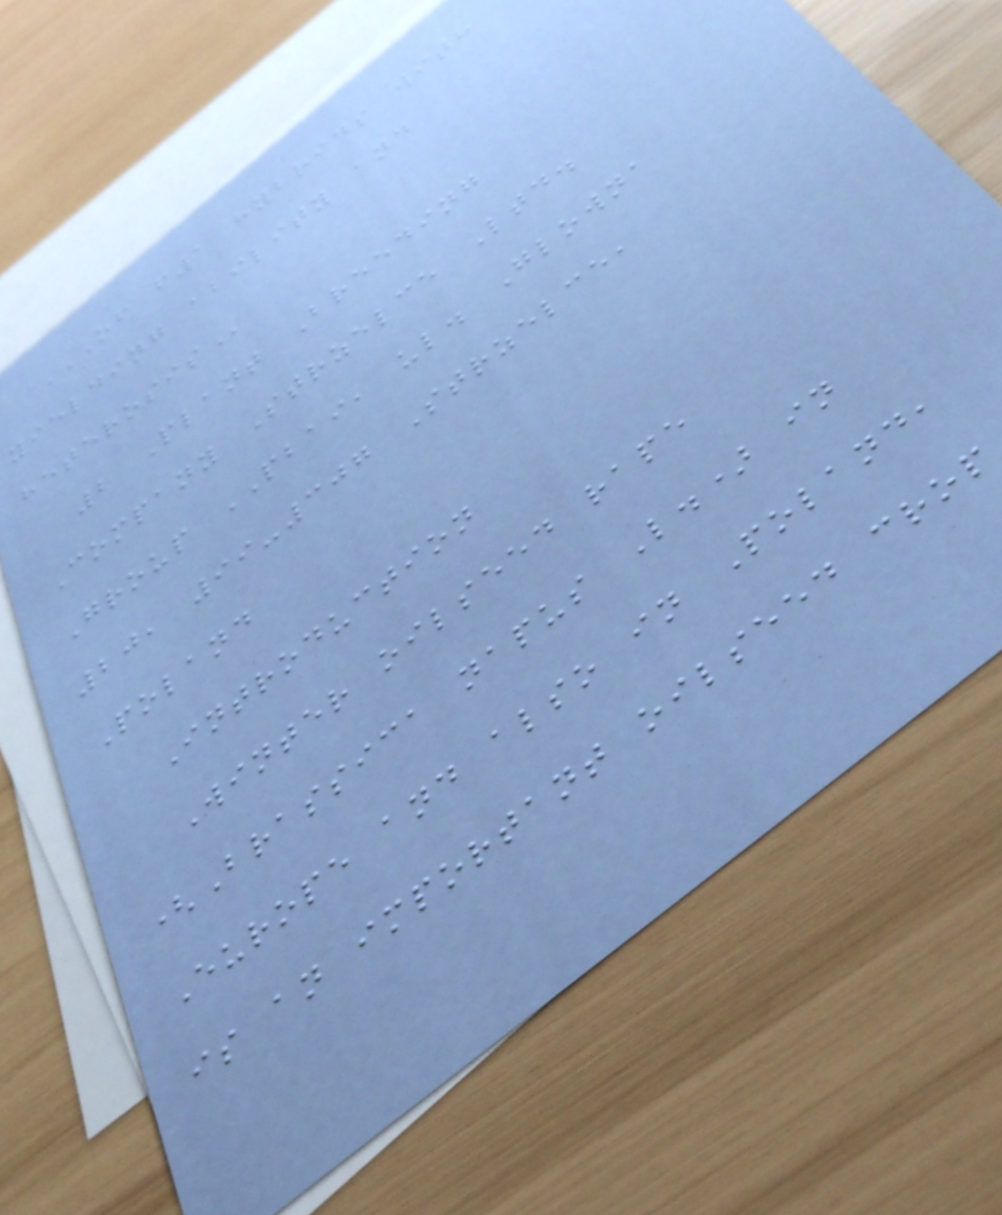OF F1 HYBRIDS WITH
YIELDING ABILITY AND
HETEROSIS
2 Plant Breeding
Company Strzelce Ltd.
Group PBAI, ul. Glowna
20, 99-307 Strzelce,
Poland
Introduction
Winter oilseed rape
(Brassica napus L.) in
Europe and also in Poland,
is an important oilseed crop
